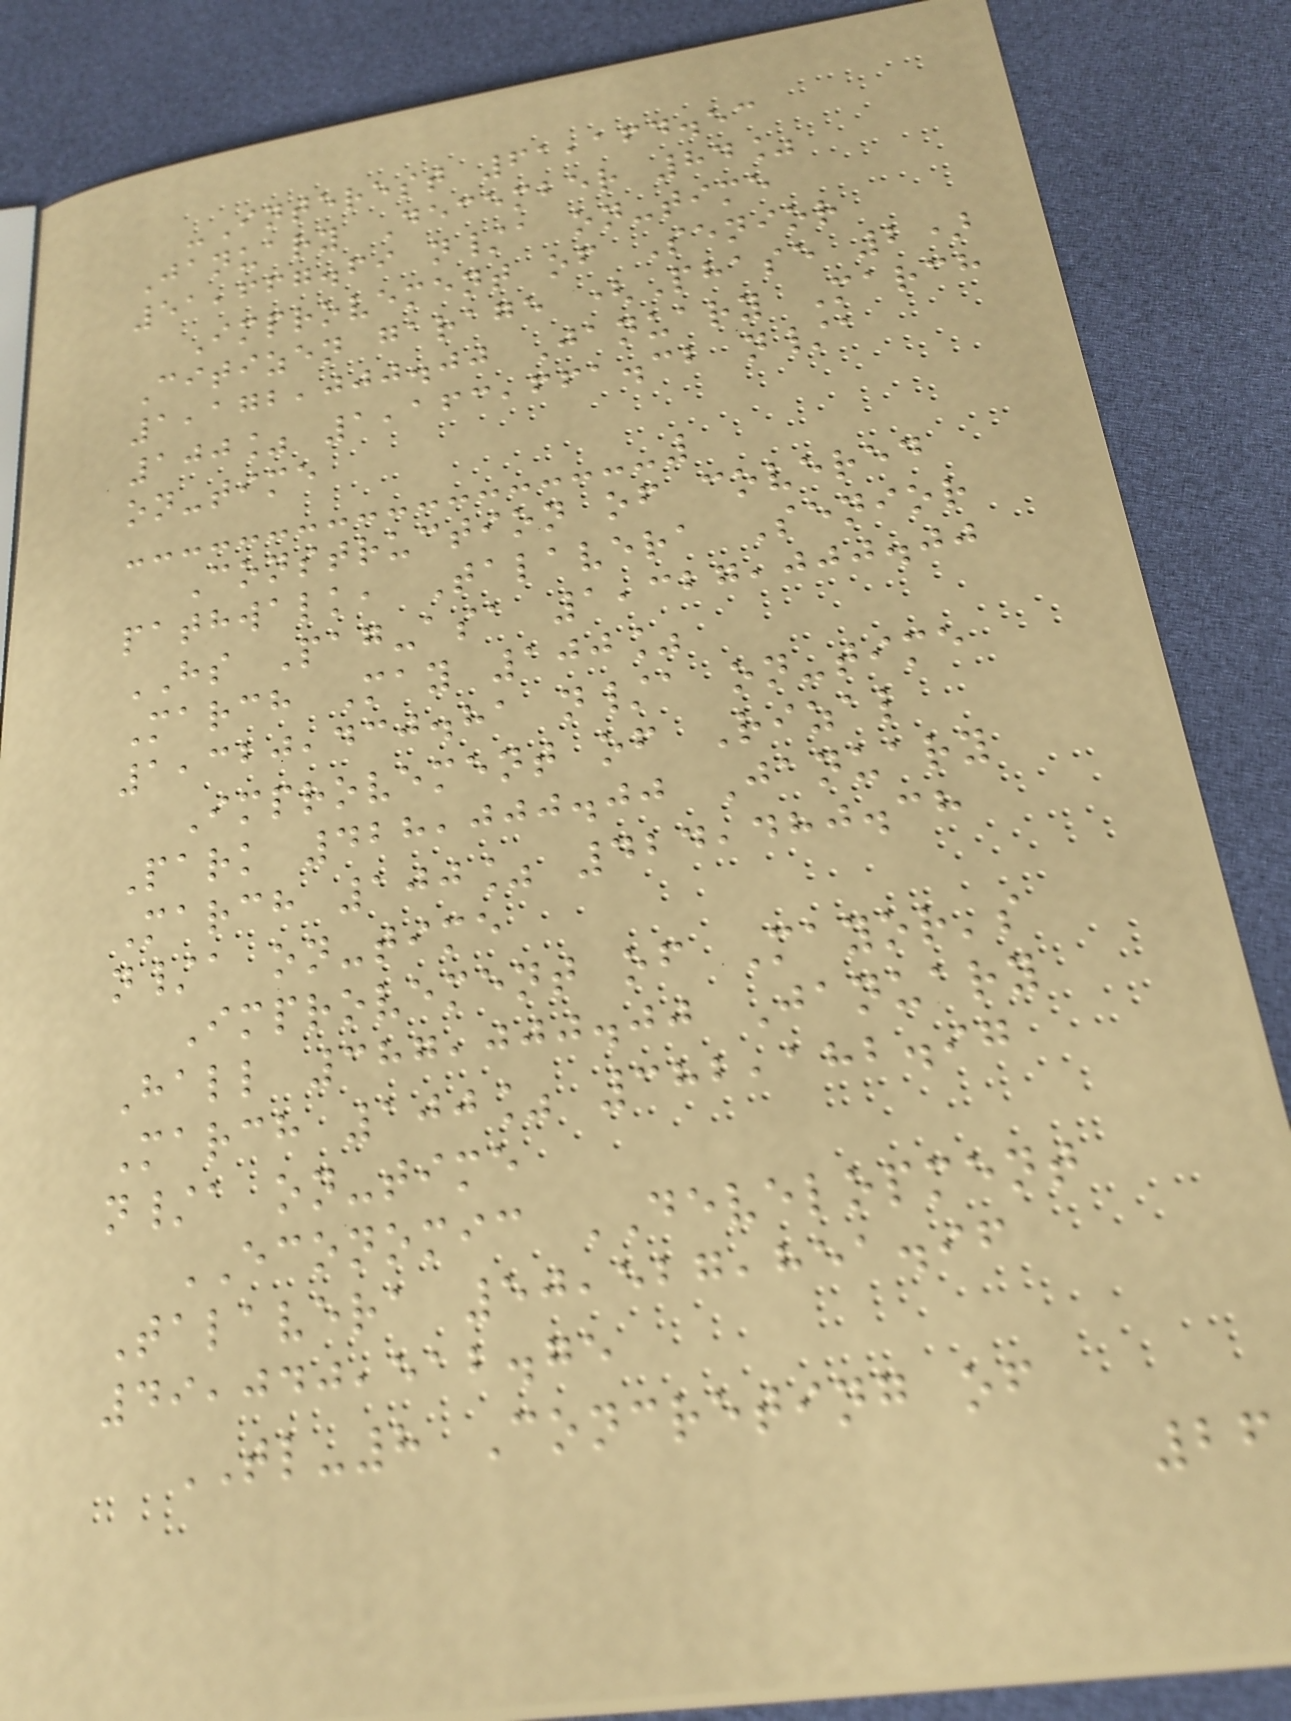-Interest 61,164.53
January December 84%
51,667.69 n/a on-time
Improvement of Senior
Citizen garage (Phase 2)
1,172,000.00 January March
100% 1,163,661.32 n/a
on-time
Construction of covered
pathwalk, Talavera Senior
HS Pag-asa 1,327,000.00
March May 100%
1,320,430.81 n/a on-time
Improvement of Rizal
Park 428,000.00 January
March 100% 424,480.38
n/a on-time
Improvement of Mayor's
Hall 387,000.00 January
March 100% 382,182.97
n/a on-time
ECONOMIC DEVELOPMENT
Talavera 50,527,851.96
49,040,512.75
TL-8 Concreting of
26
